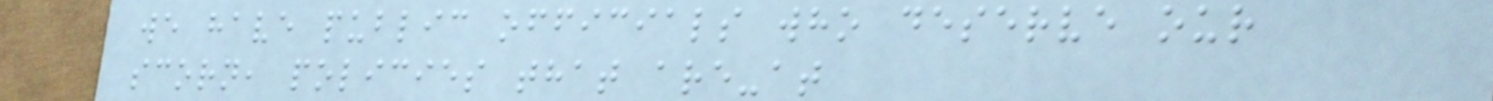we have public officials who deserve our
scorn, policies that are-at
